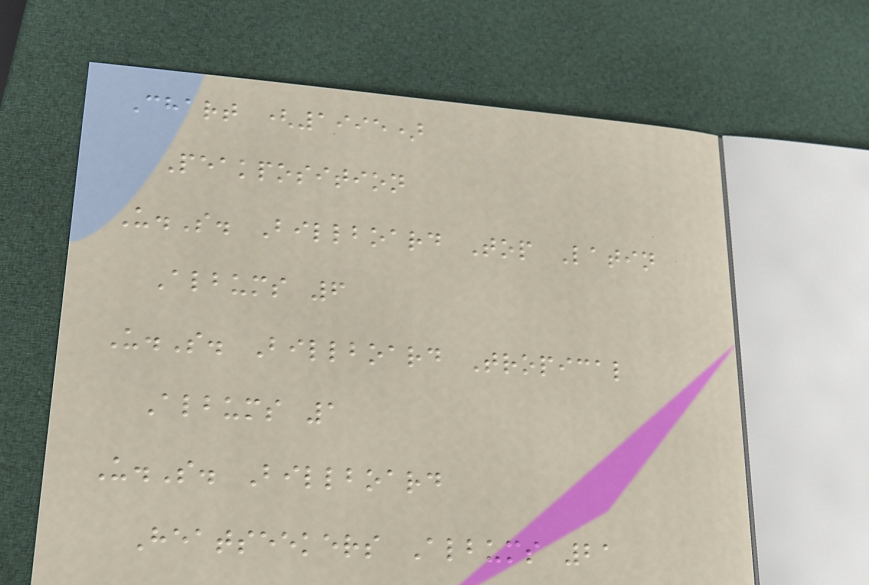Chart (1995)
Peakposition
U.S. Billboard Top Latin
Albums 6
U.S. Billboard Tropical
Albums 1
U.S. Billboard
Heatseekers Albums 21
